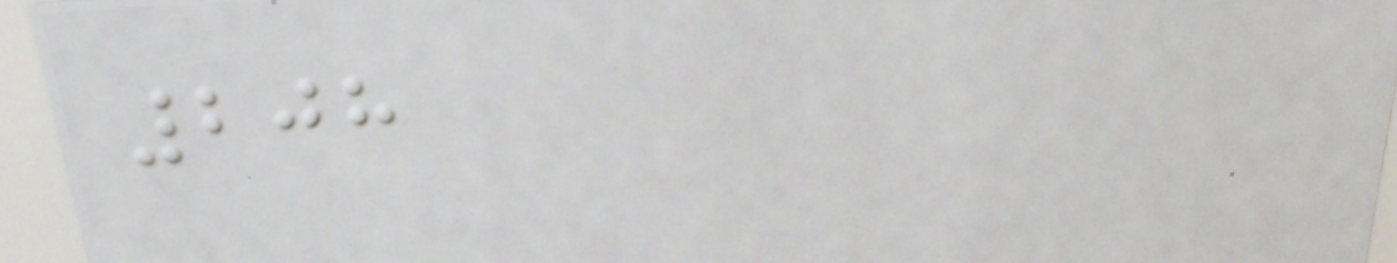208
